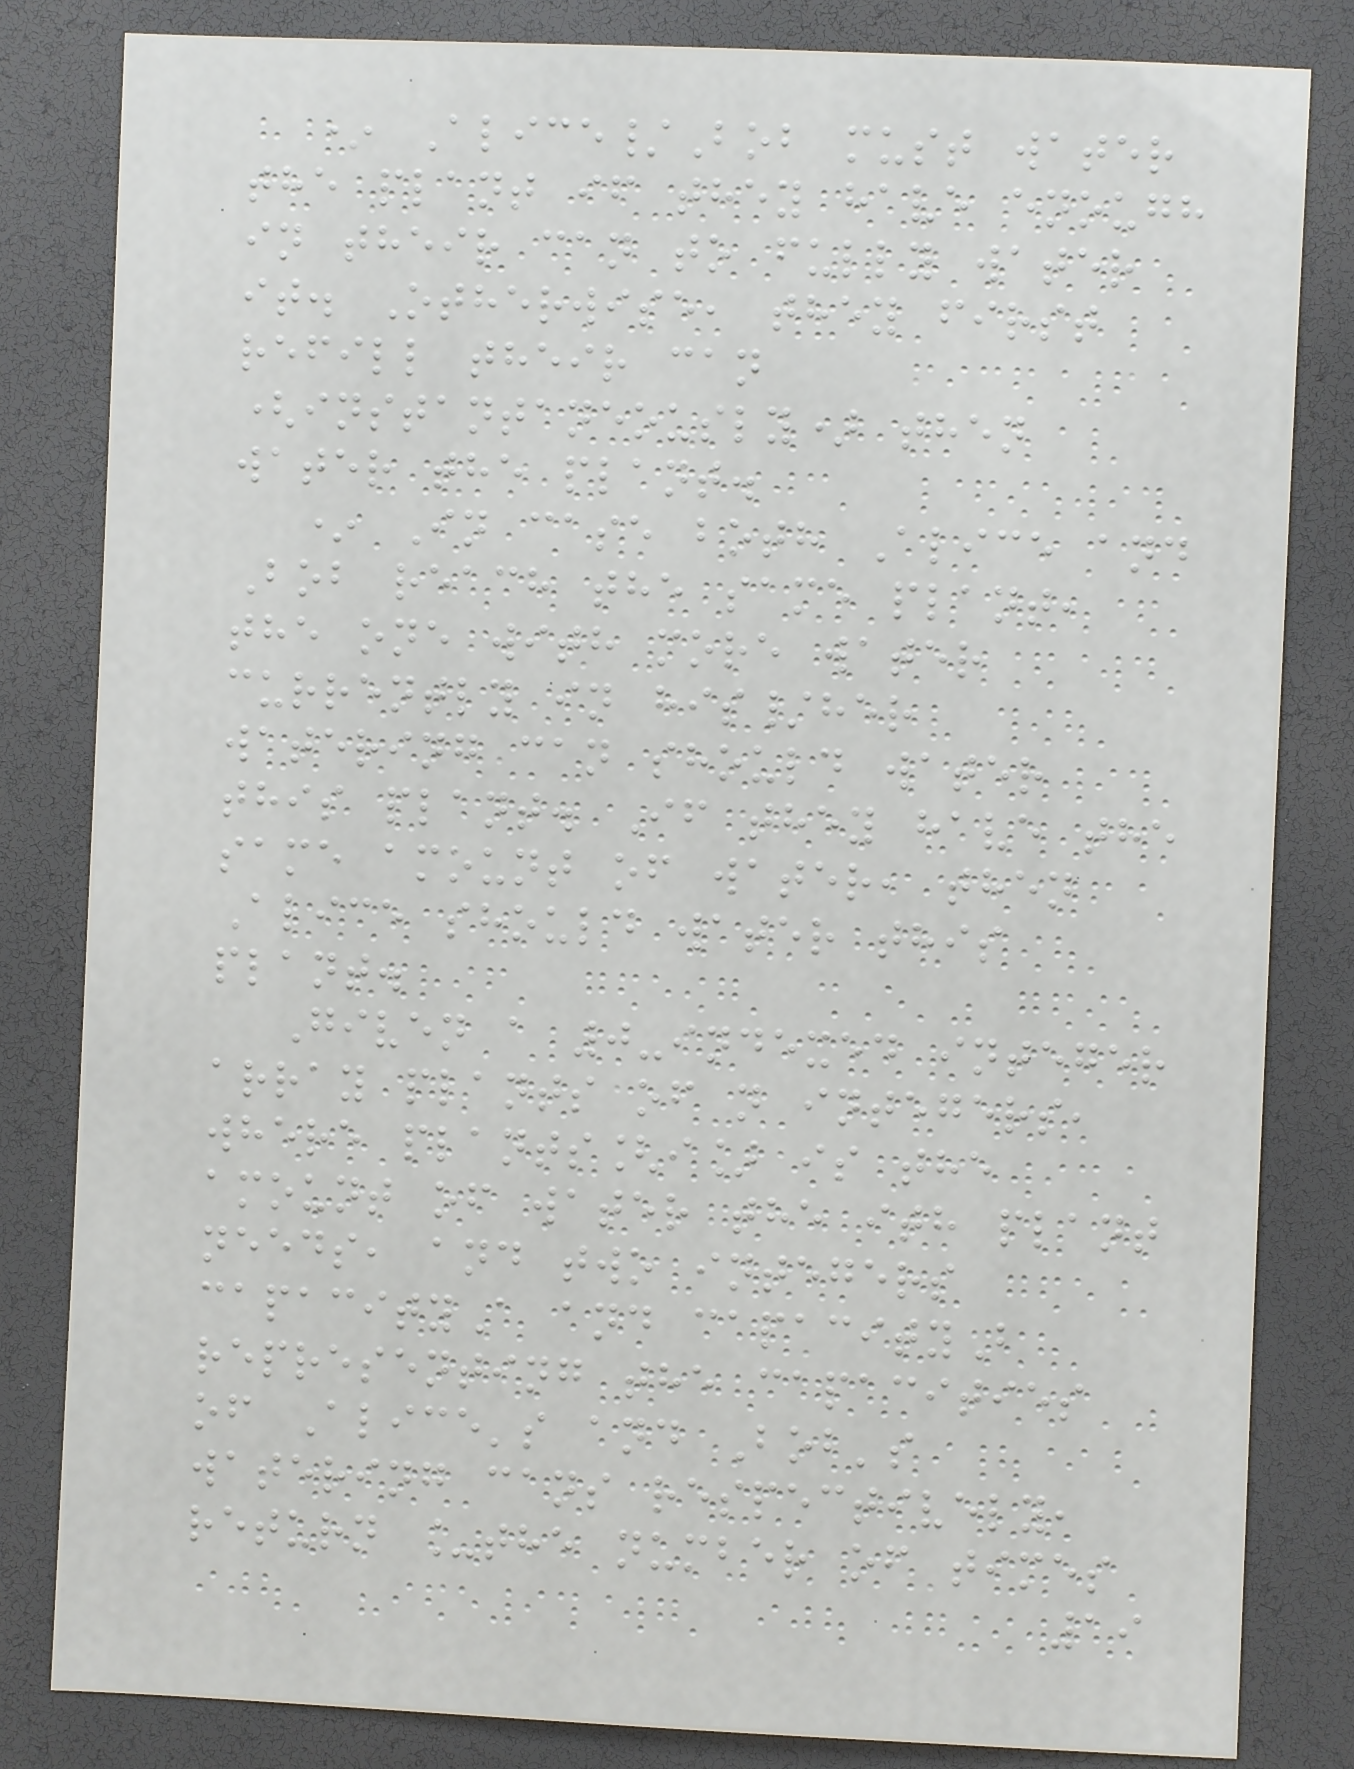* Alice/Bob must water
the plant if they have enough
in their can to fully water
it. Otherwise, they first
refill their can
(instantaneously) then
water the plant.
* In case both Alice and
Bob reach the same plant,
the one with more water
currently in his/her
watering can should water
this plant. If they have the
same amount of water, then
Alice should water this
plant.
Given a 0-indexed integer
array plants of n integers,
where plants[i] is the
amount of water the ith plant
needs, and two integers
capacityA and capacityB
representing the capacities
of Alice's and Bob's
watering cans respectively,
return _the number of times
19
